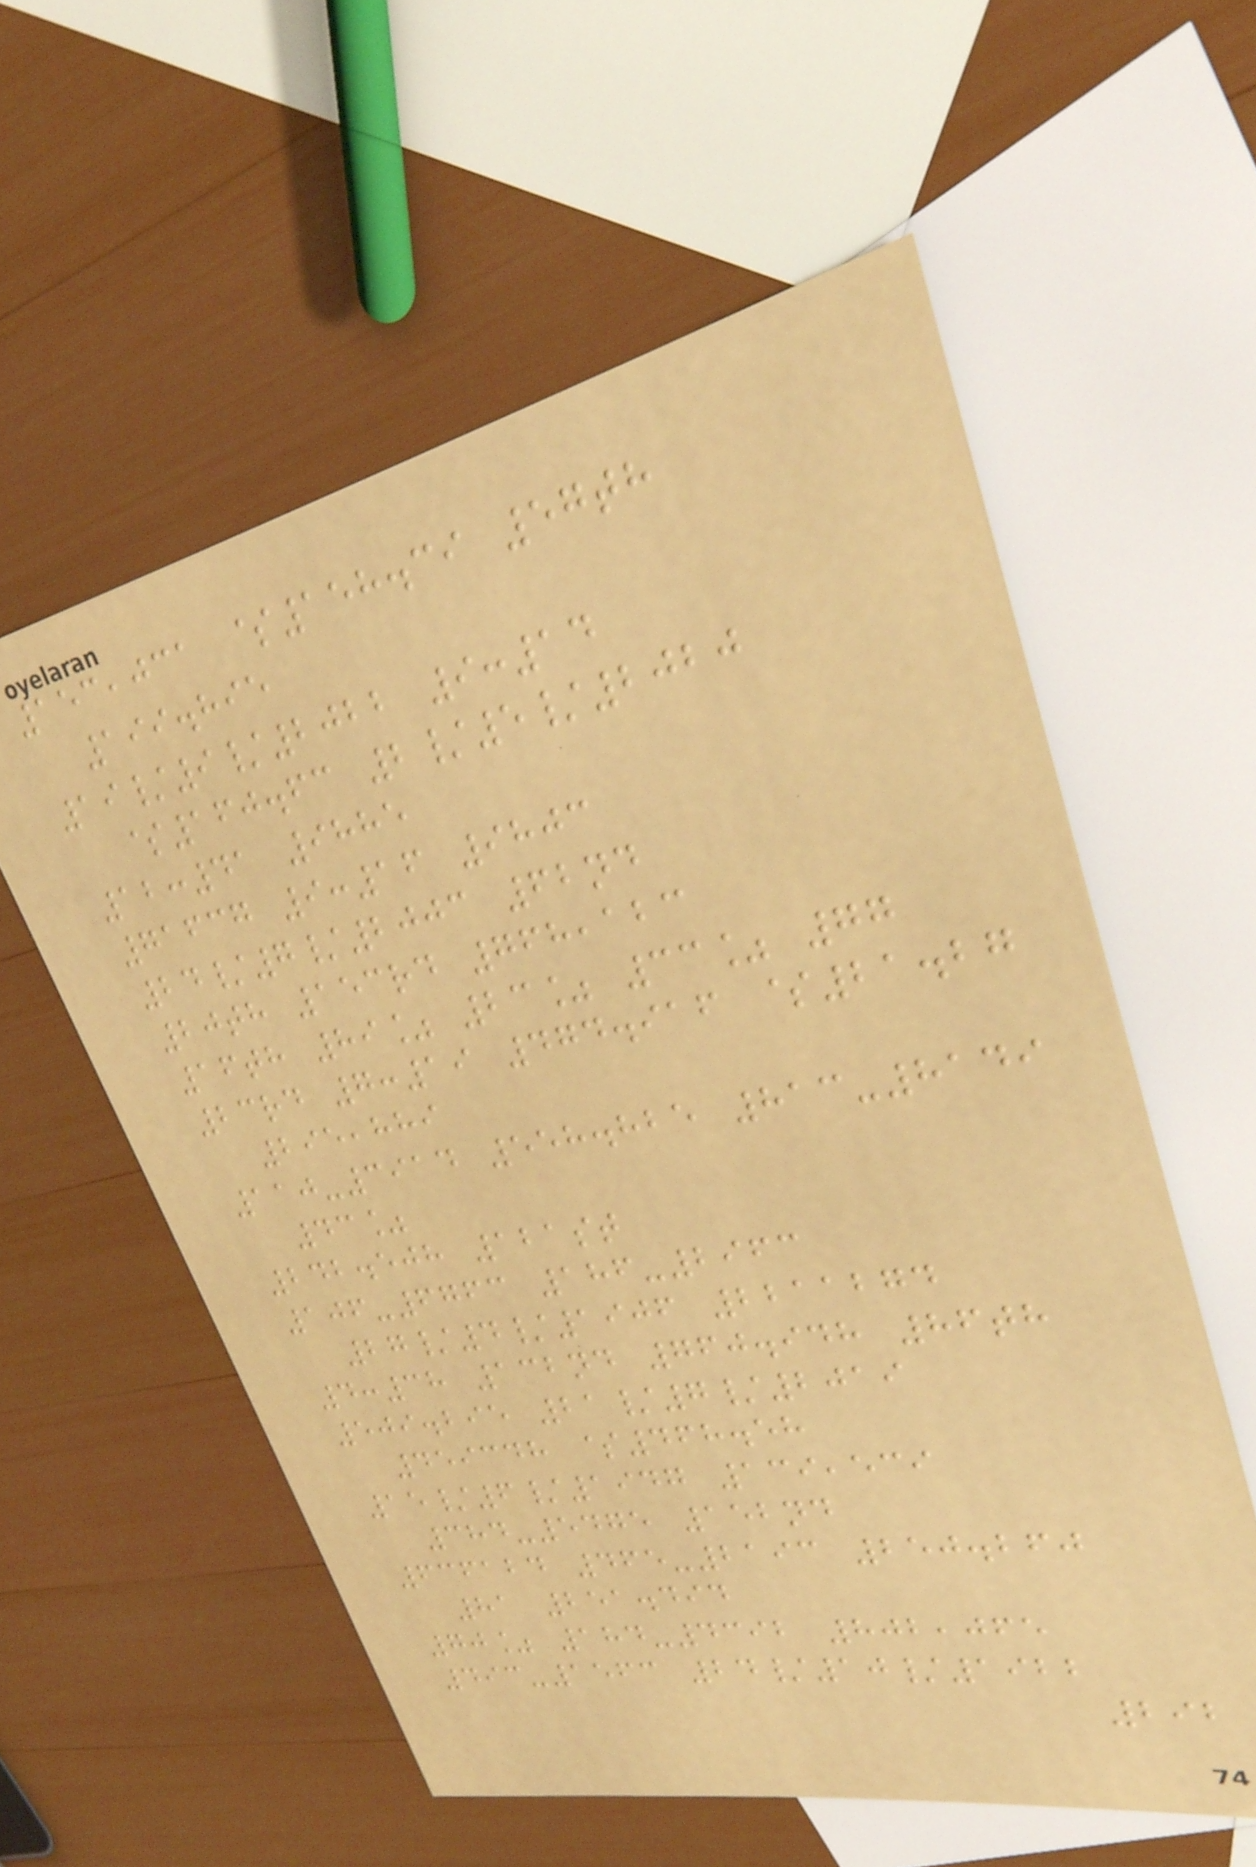153,031 $158.39 57th
199.895
19/9/2022 9:14
$160.63 2/5/2020
12:41 9885
71637 9:16 9803
24/7/2003 62nd
20th 153rd 768,123
16th 89% 23% 33% 77
23rd 7:19 474.916 $21.27
295,889
110-3914 558.825 813-8149
43%
242.508 121st
106-6763 186-2963
27/4/1906 2211274
4:38 132nd 760.948 86th
509.295 21/7/2019
459348 $468.58
15/6/1947 139,539
384-5475 152nd
636124 465-2193 250.260
81 251.494
70% 184-4392 802,065
493-1563 24/10/1922
292
